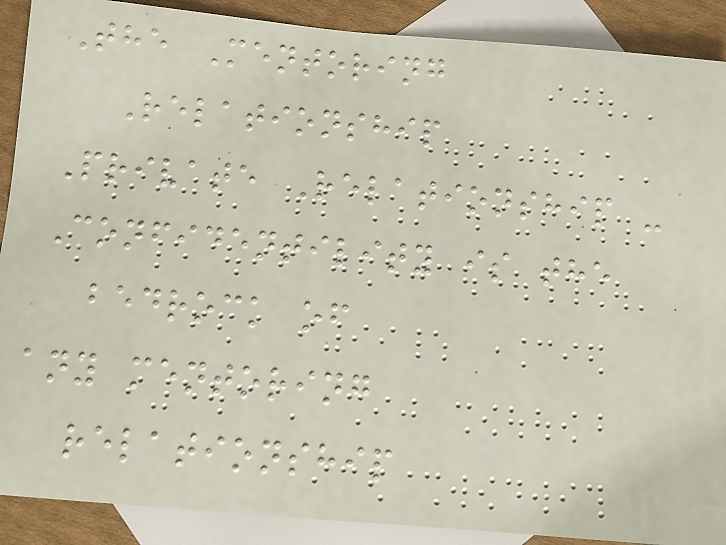The Mentoring
Relationship
Private Relationship -
Confidentility is the
bedrock of
any mentoring
relationship
